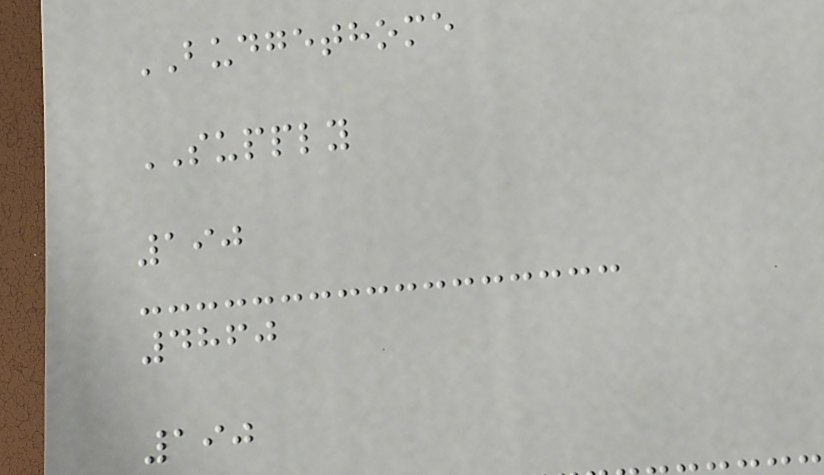BUDGETHOME
SUPPLY
190
4860
190
